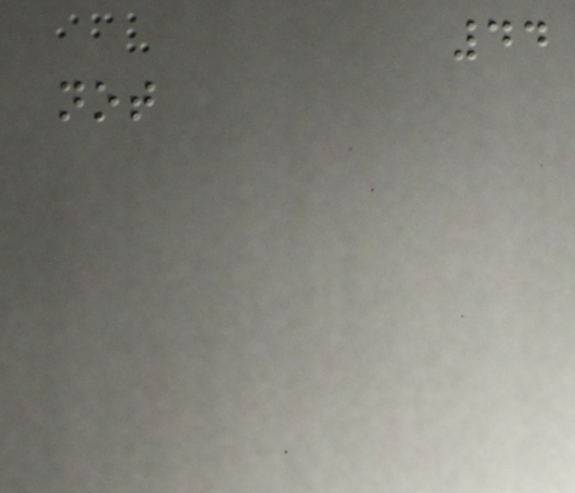44
not
